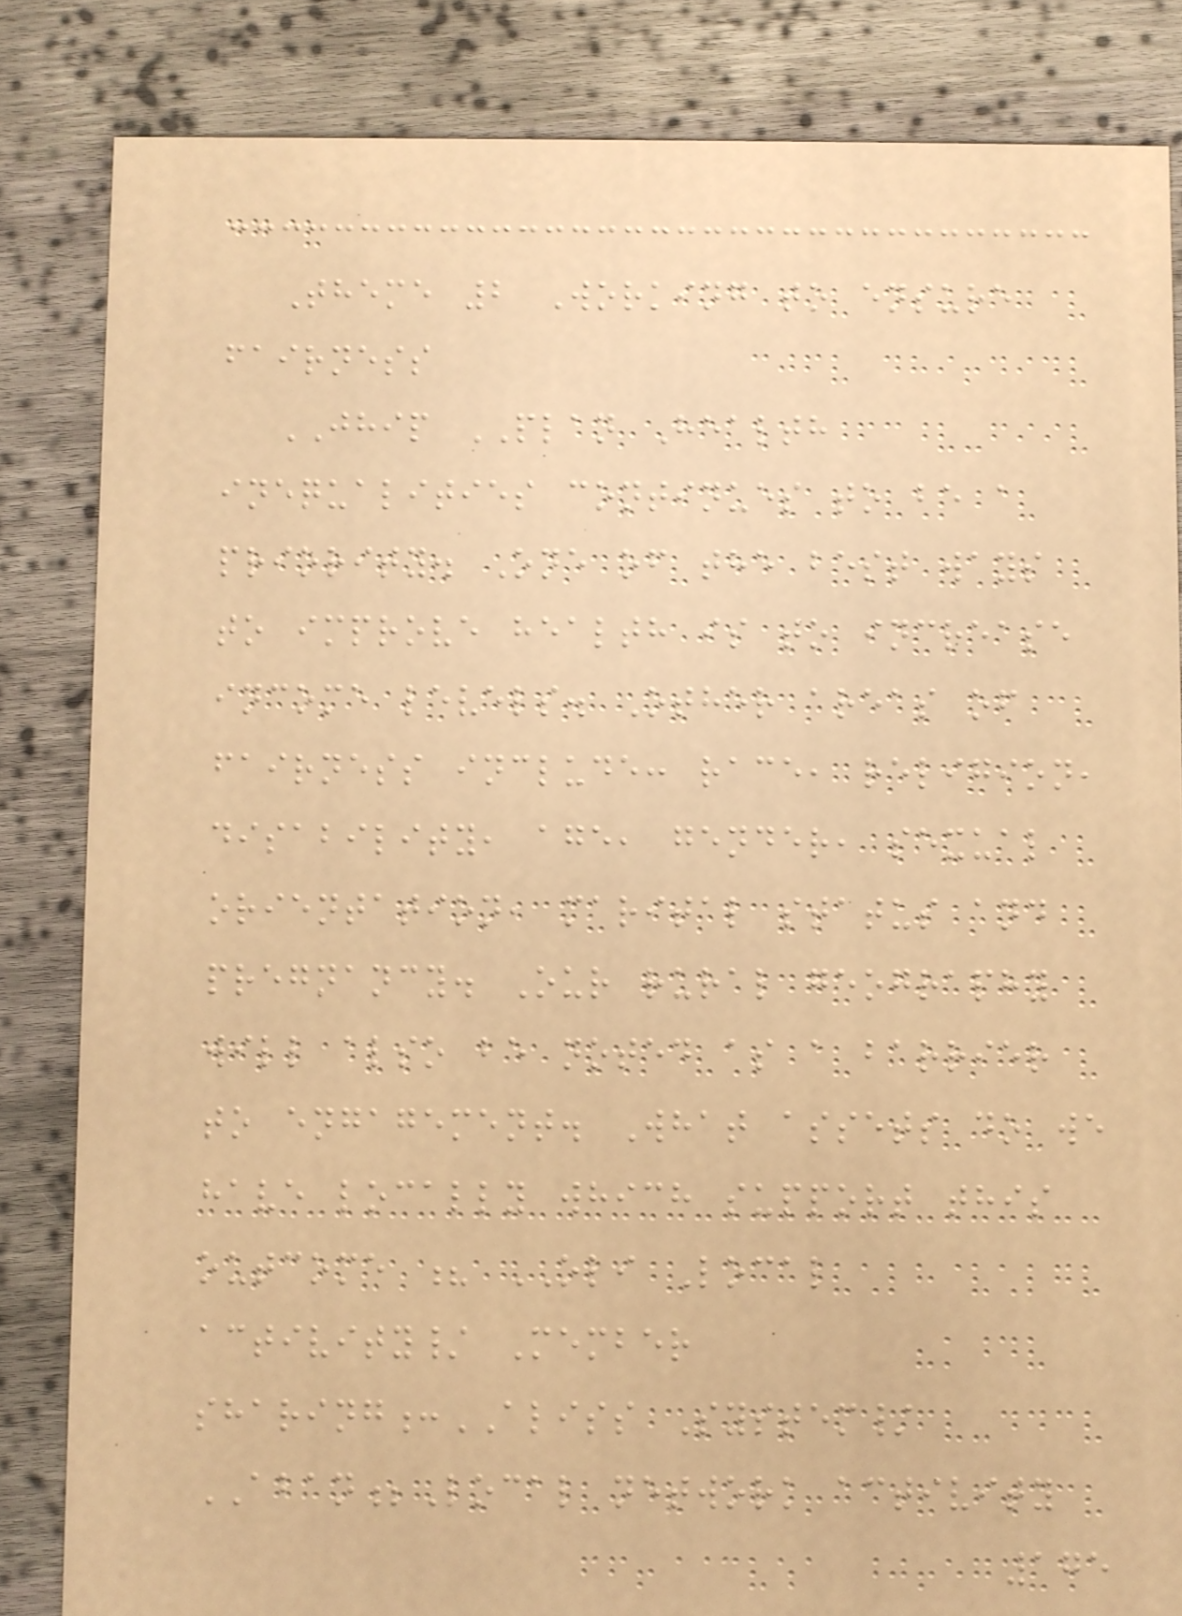Theme 2 Working to ensure
fairness
JHIP PLAN Health
inequalities continues to be a
priority. One of the best ways
to improve health is to increase
income levels. Other areas of
fairness include: race, religion,
disability, age, gender, sexual
orientation, marital status and
pregnancy. Our rural geography
will also be noted as a barrier
to engagement. What assets do we
have locally which support this
outcome ? OLI Local
activity/ Member
sharing:ALISS System/
ABAN;Local network activity
175
